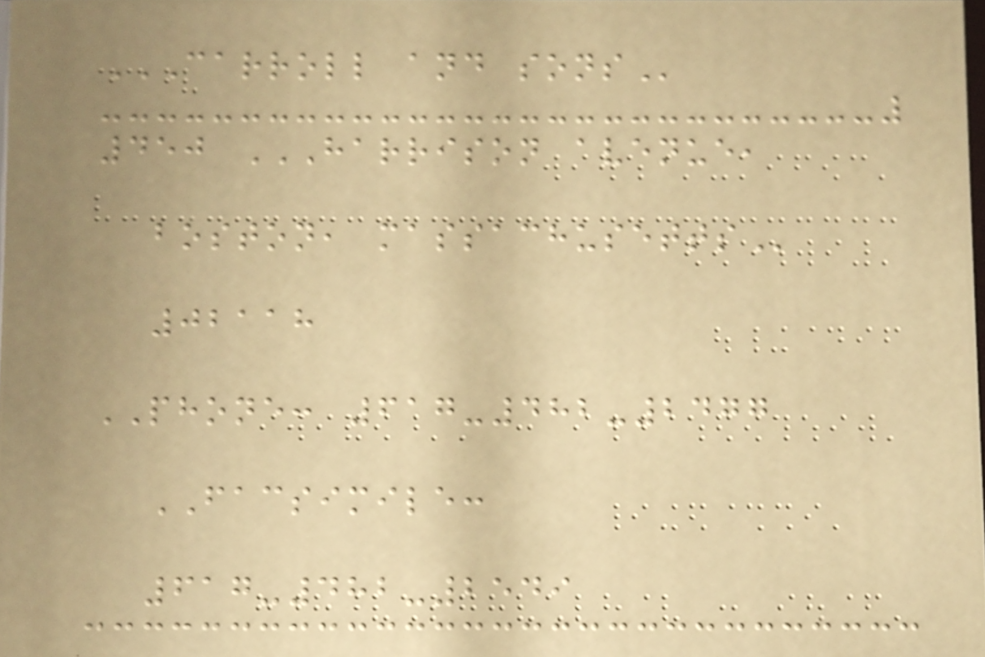CARROLL AND SONS
450 HARRISON AVENUE,
BOSTON, MASSACHUSETTS
02118
PHONE: 617-482-2477
FACSIMILE:
617-482-2549
